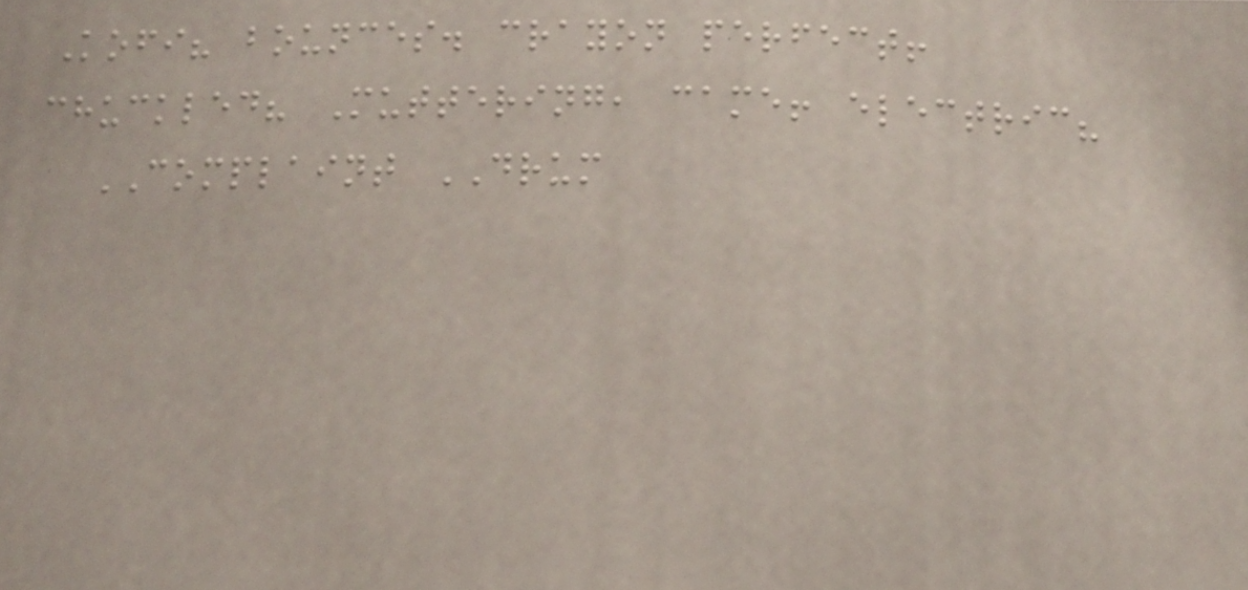Kofi? bounces. crayon perfect!
chuckled? Muttering, came! electric?
COMPLAINT DRUM
